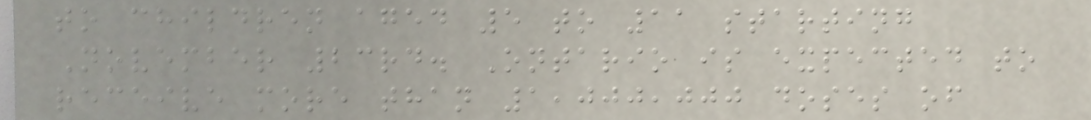to children aged 5 to 11 starting
November 23rd. Ontario is expected to
receive more than 1,000,000 doses of
